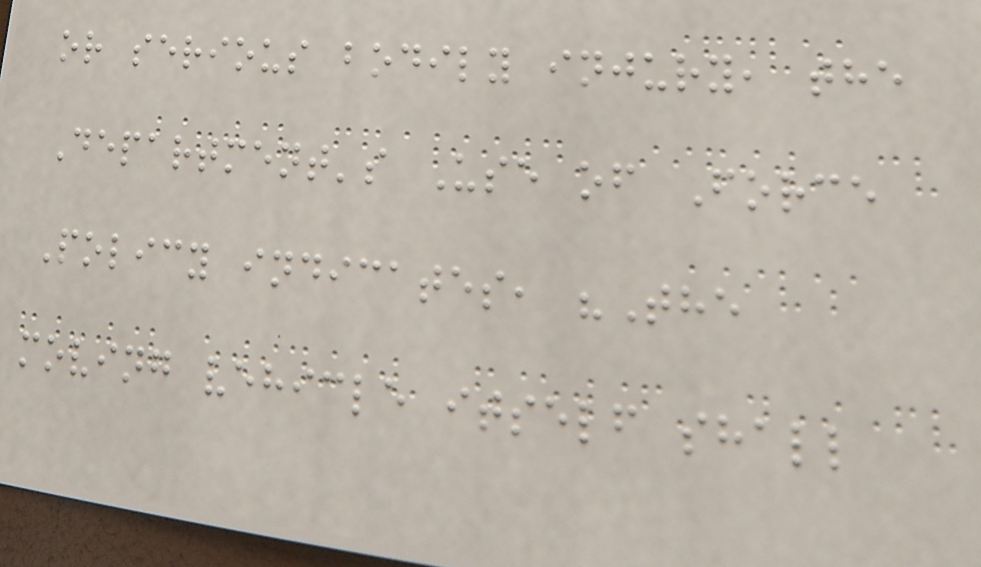or serious bodily injury, the
Department's Use of Force
Policy indicates, "The
moving vehicle itself shall
